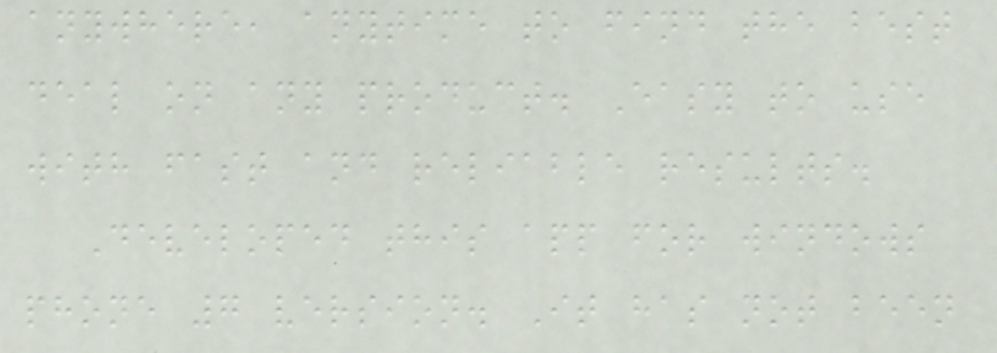anywhere, anytime to find the best
deal on any product. Easy to use
with fast and reliable results.
Developed this app for windows
phone 7 version. It has not been
